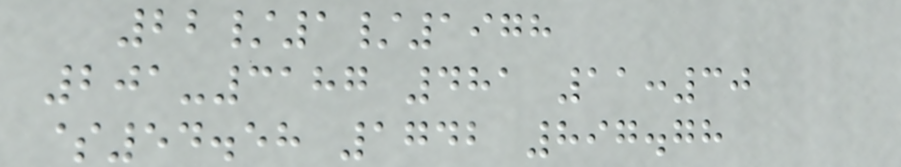22/1/1978
201-3187 481 11:30
$54.58 1742 897.78
